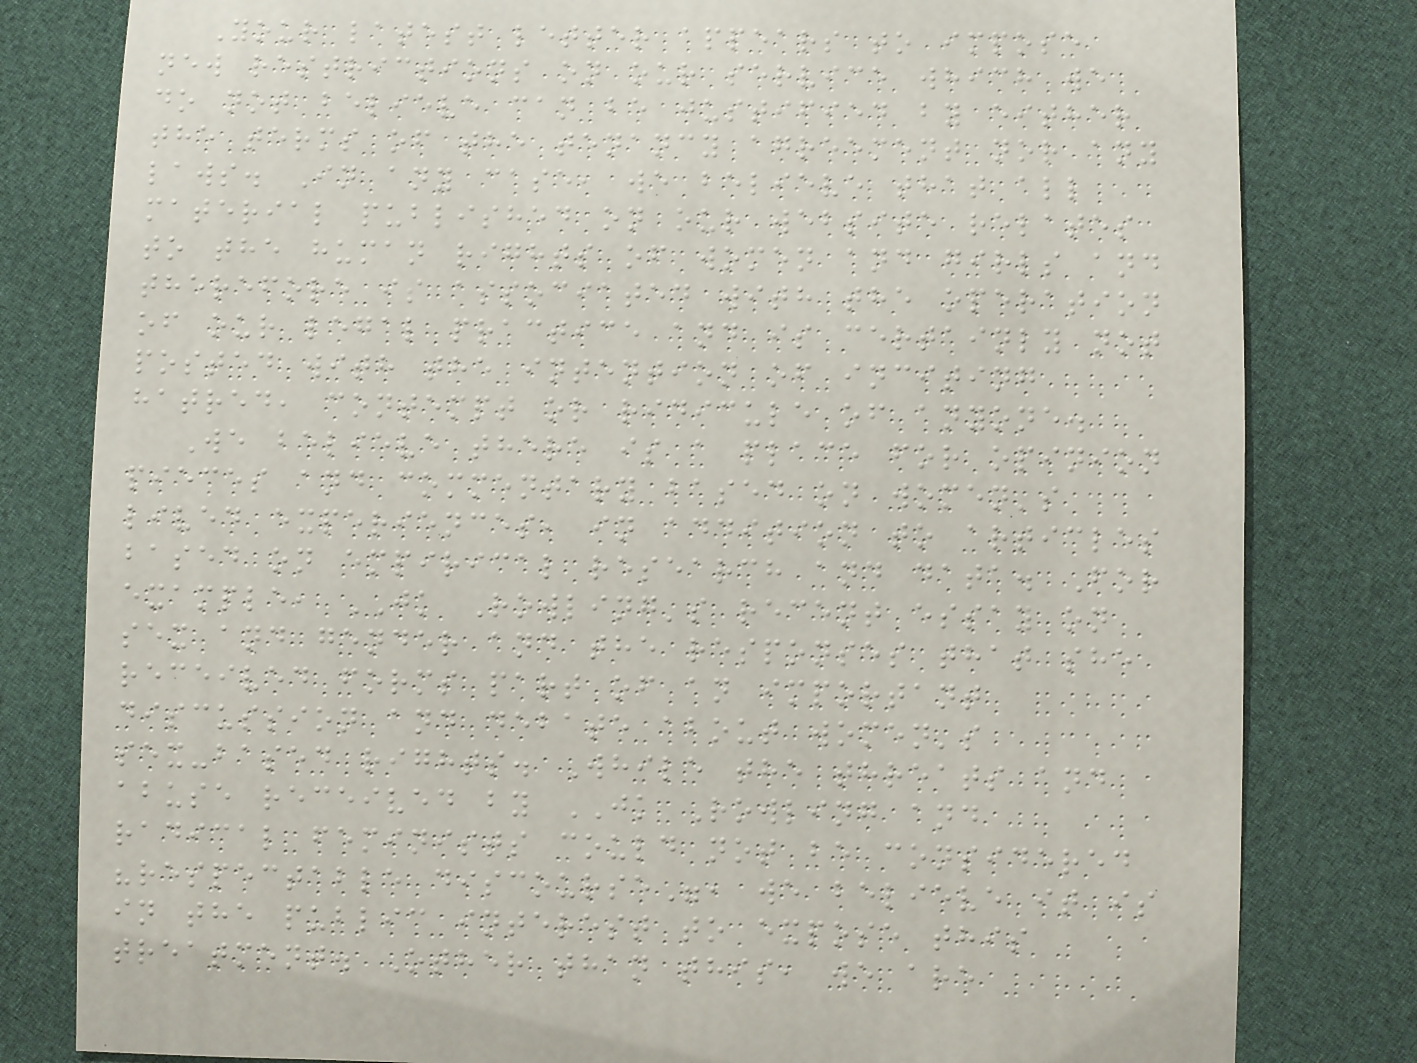Your latest letter appears to impose
new restrictions on our service which we
do not believe can be justified by either
the terms of the tenancy agreement nor any
laws. In any case, we believe that all
material published on our website relates
to the human rights of women and girls and
therefore is associated with the operation
of our legal practice and is certainly not
posted with the intention of inciting
hatred, contempt or ridicule of anyone.
We believe there is a place for opinion
pieces and commentary based on women's
lived experiences, in addition to articles
based on empirical research and data. For
example, JK Rowling's recent essay on
sex and gender and the responses that she
received forms part of an important
discussion and debate about women's
sex-based rights. While the threats and
abuse received by JK Rowling and
radical feminists could not be considered
"respectable discourse", we believe it is
in the public interest to expose this
treatment. Other than this, we are
